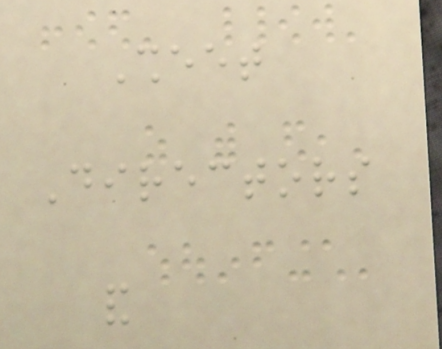Sheet
Directors
and
